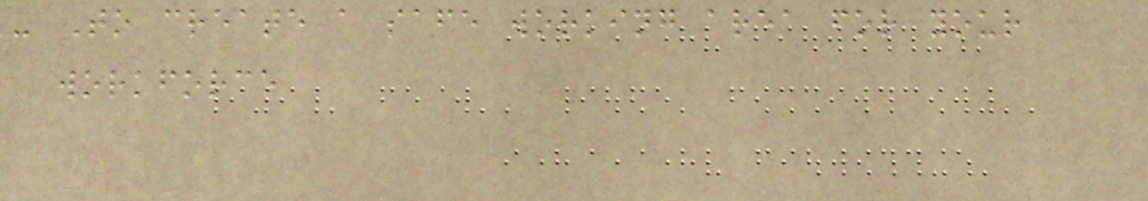- To create a safe working area for your
workforce
